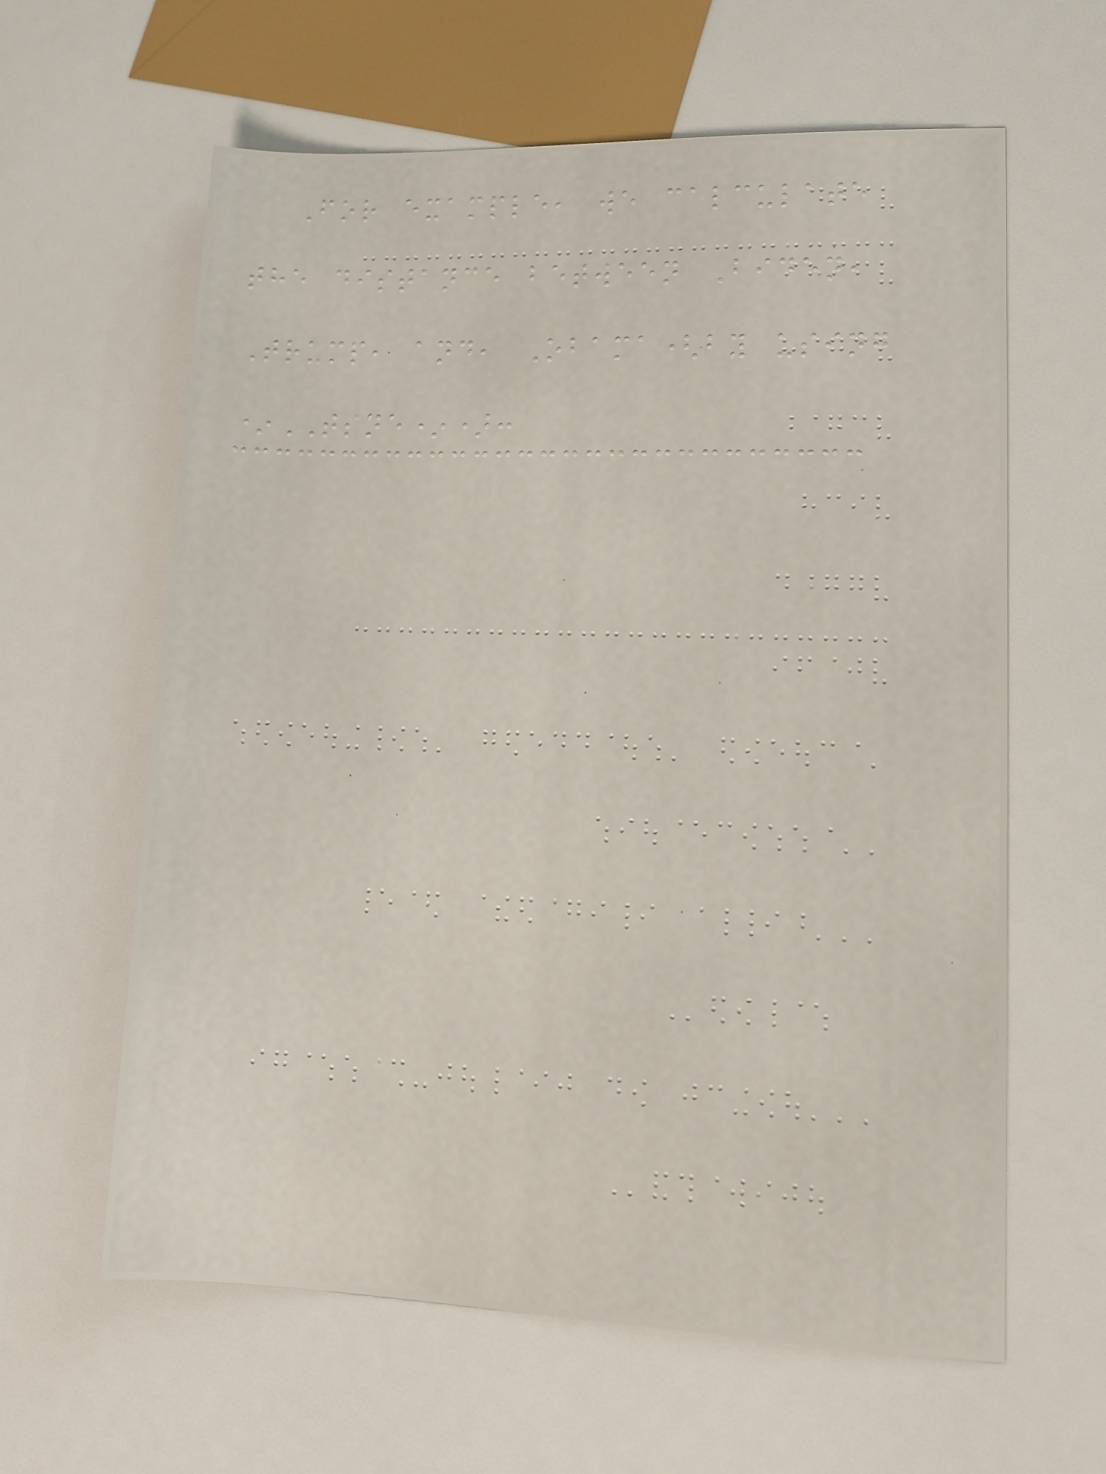For example, we calculate
the distance between Biden,
Trump, and, Obama(by using
*TSNE*):
